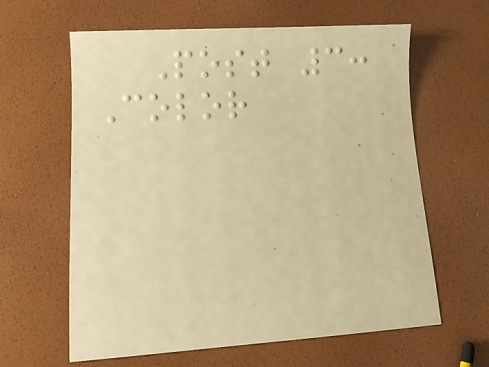Post 3:
Color
